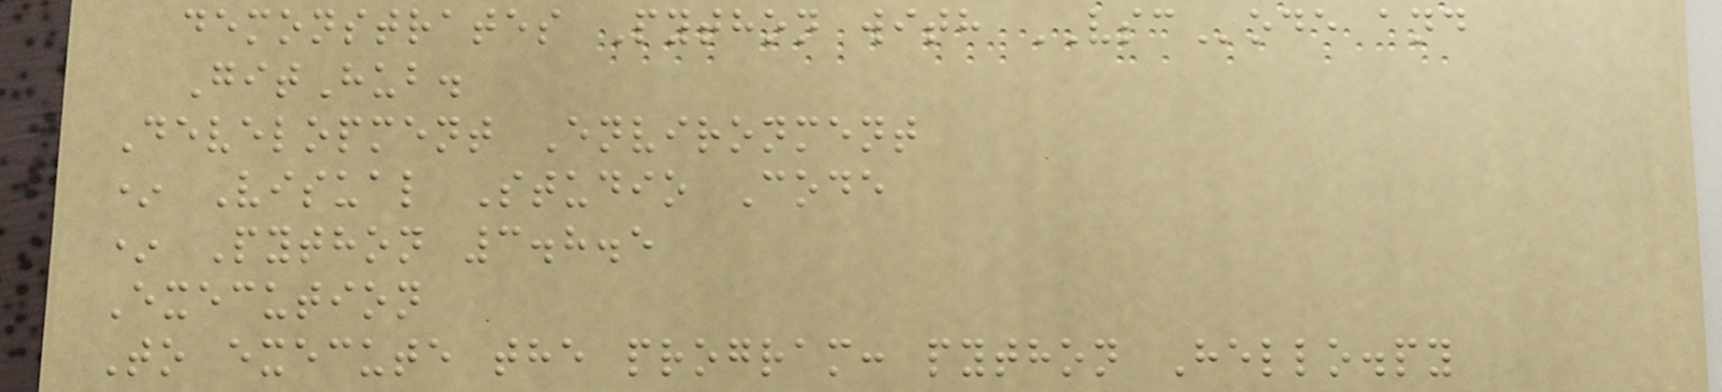demonstrates Python with VSCode and
GitHub.
Development Environment
* Visual Studio Code
* Python 3.8.5
Execution
To execute the program: python Hello.py
